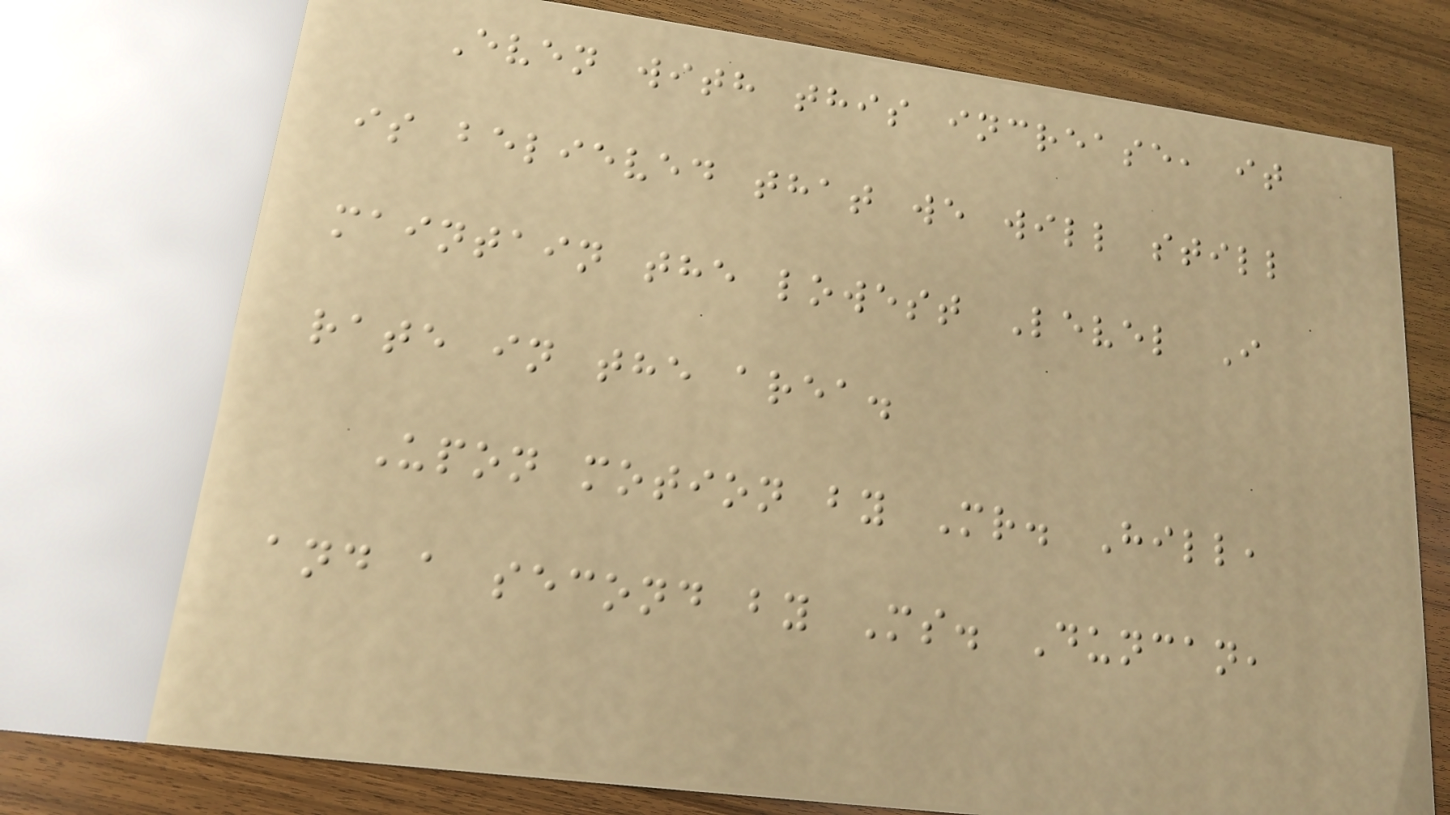Even with this increase, it
is believed that we will still
maintain the lowest Level I
rate in the area.
Upon motion by Mr. Hill,
and a second by Ms. Duncan,
